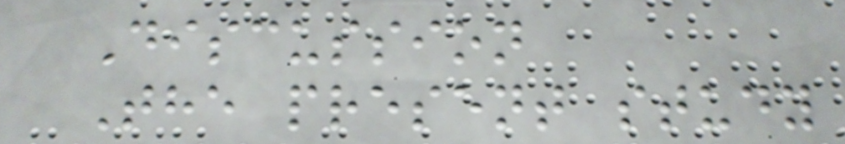Discussion
The present study
